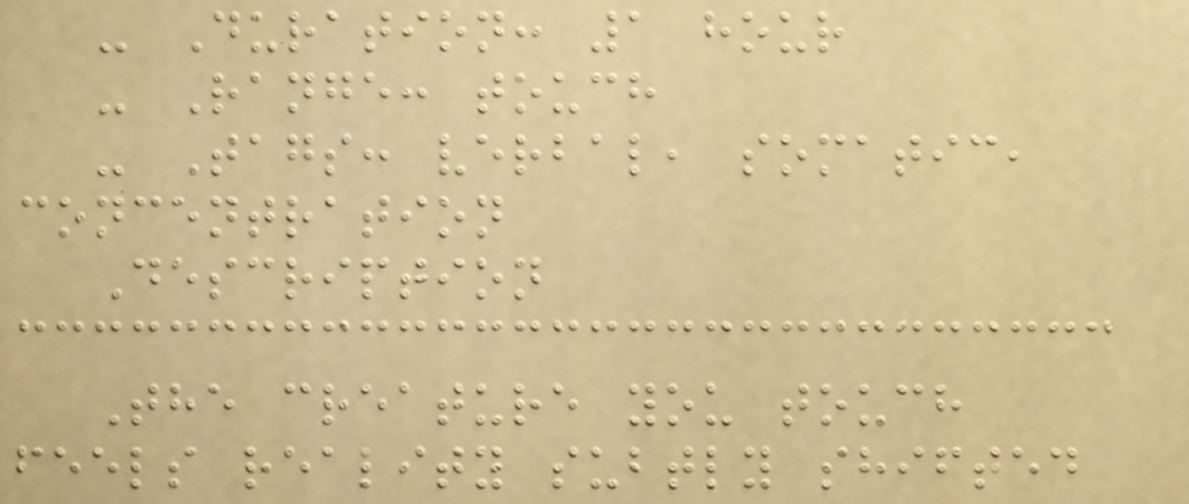- Duration: 1 hour
- Range: touch
- Tags: verbal, somatic,
concentration
Description
The creature you touch
feels reality subtly shifted
